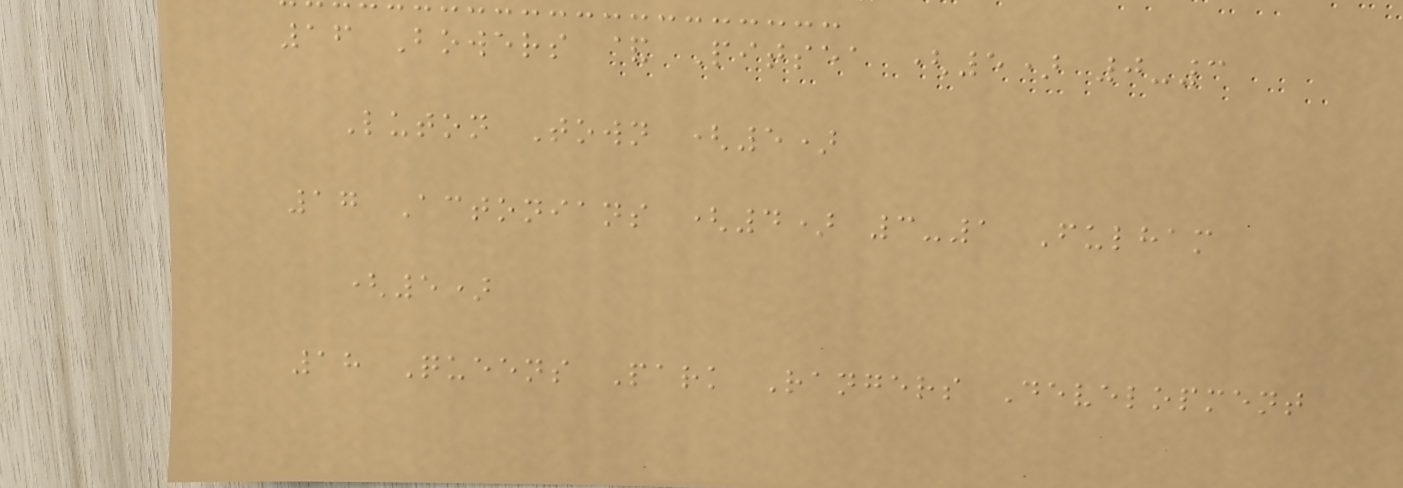16 Bowers & Pitsea (5) 0-3
Luton Town (5)
17 Actonians (4) 3-1 Fulham
(5)
18 Queens Park Rangers Development
